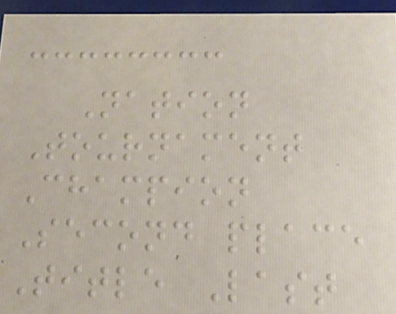Nation
Tournament
Champion
Second place
Title Last
